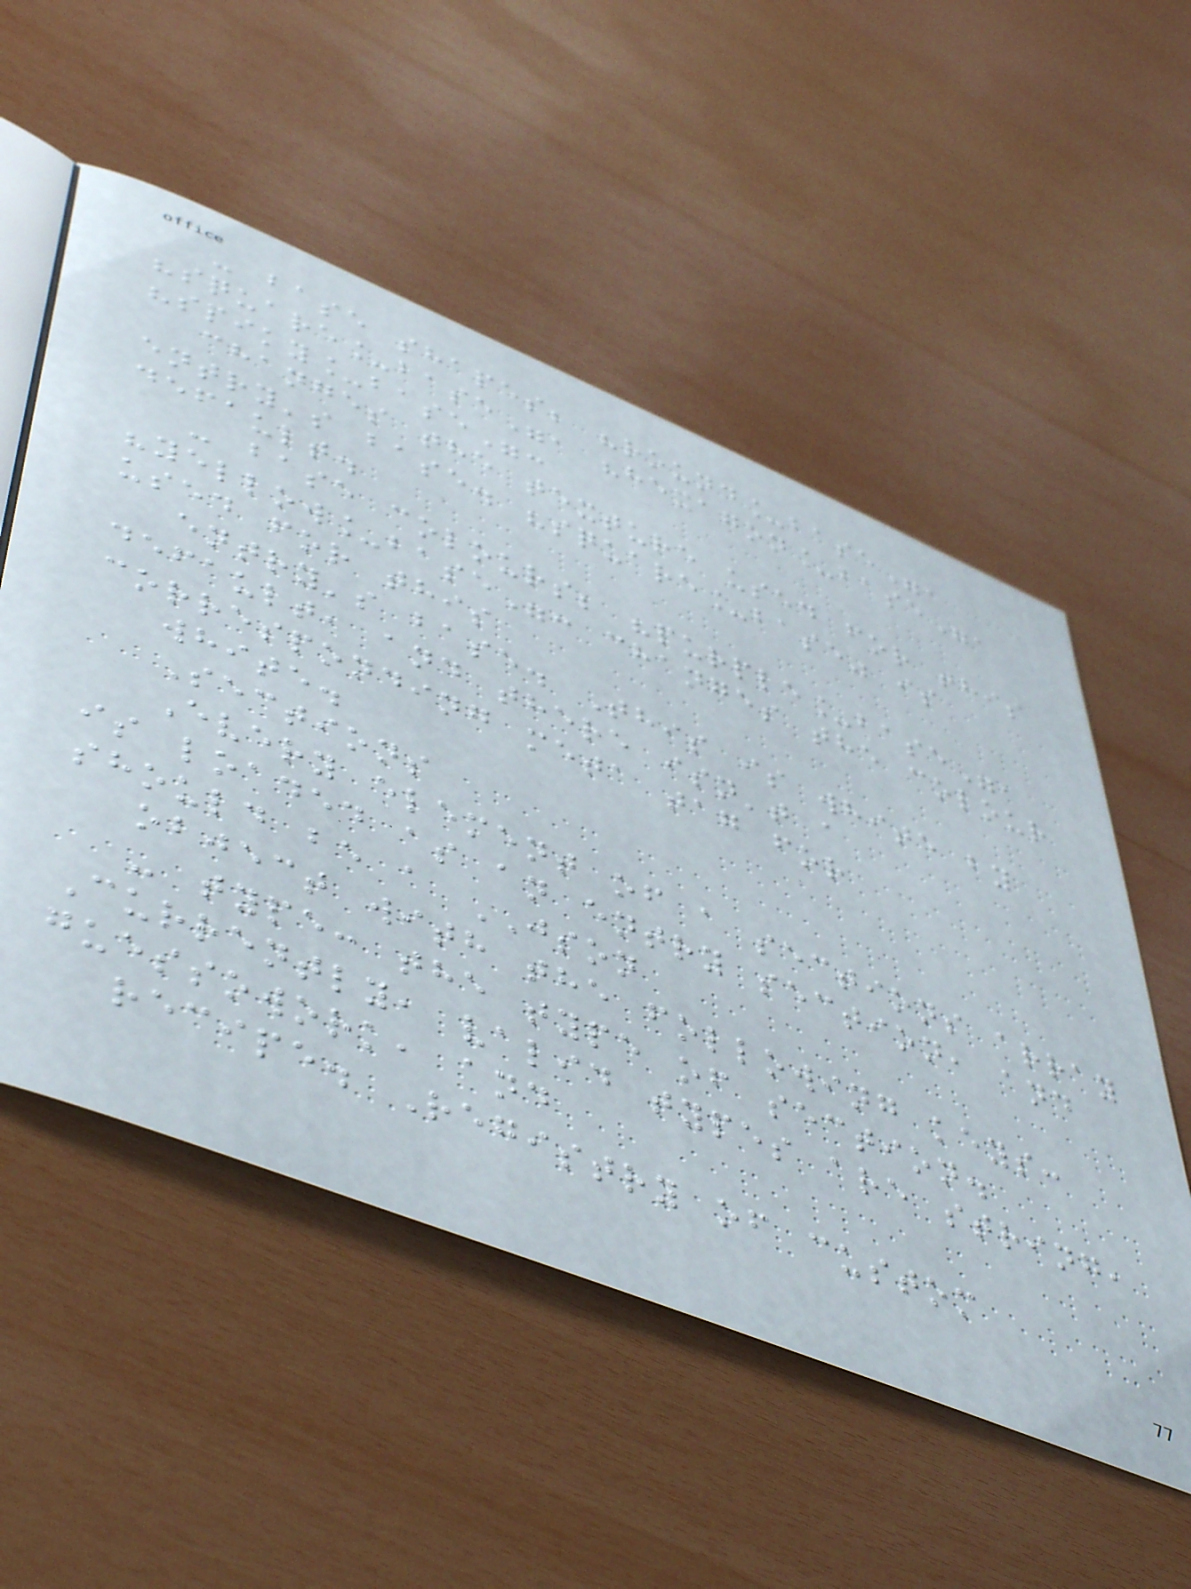- base shapes; "round_base",
"square_base", "hexagon_base",
"spiky_base":
changes the texture used for this
entry's base. "square_base" is
default.
- base colours; "purple_base",
"yellow_base": changes the colour
used for this
entry's base. This is white by
default, and there isn't a
corresponding meta tag for
white.
Sections
Every element of a sections array
is loaded as an entry section, and
should be a JSON
object with the following keys:
- type: the type of section.
Currently, valid types are string,
guessowork, and
recipe. Registry of custom
